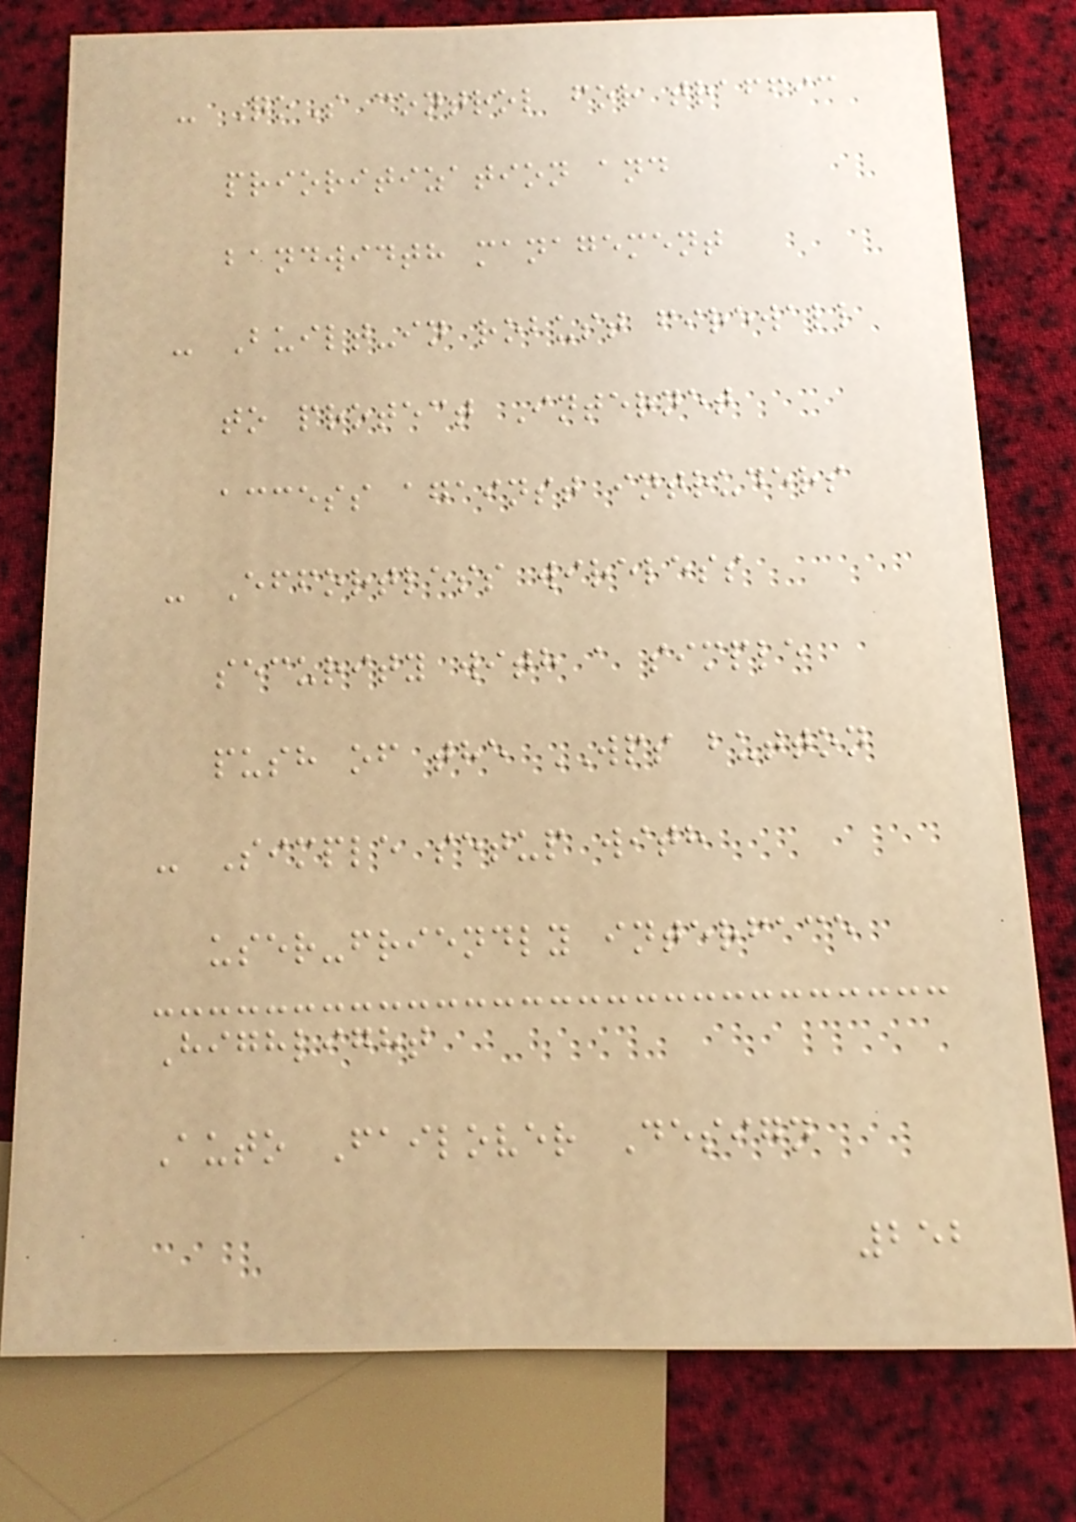- QoS control for traffic
prioritization and
bandwidth management
- Built-in robust firewall
to protect Internet
access against intruders
- Effortless wireless
security with a simple
push of the WPS button
- Simple setup with
user-friendly interface
Highlight
Auto Failover Design
252
